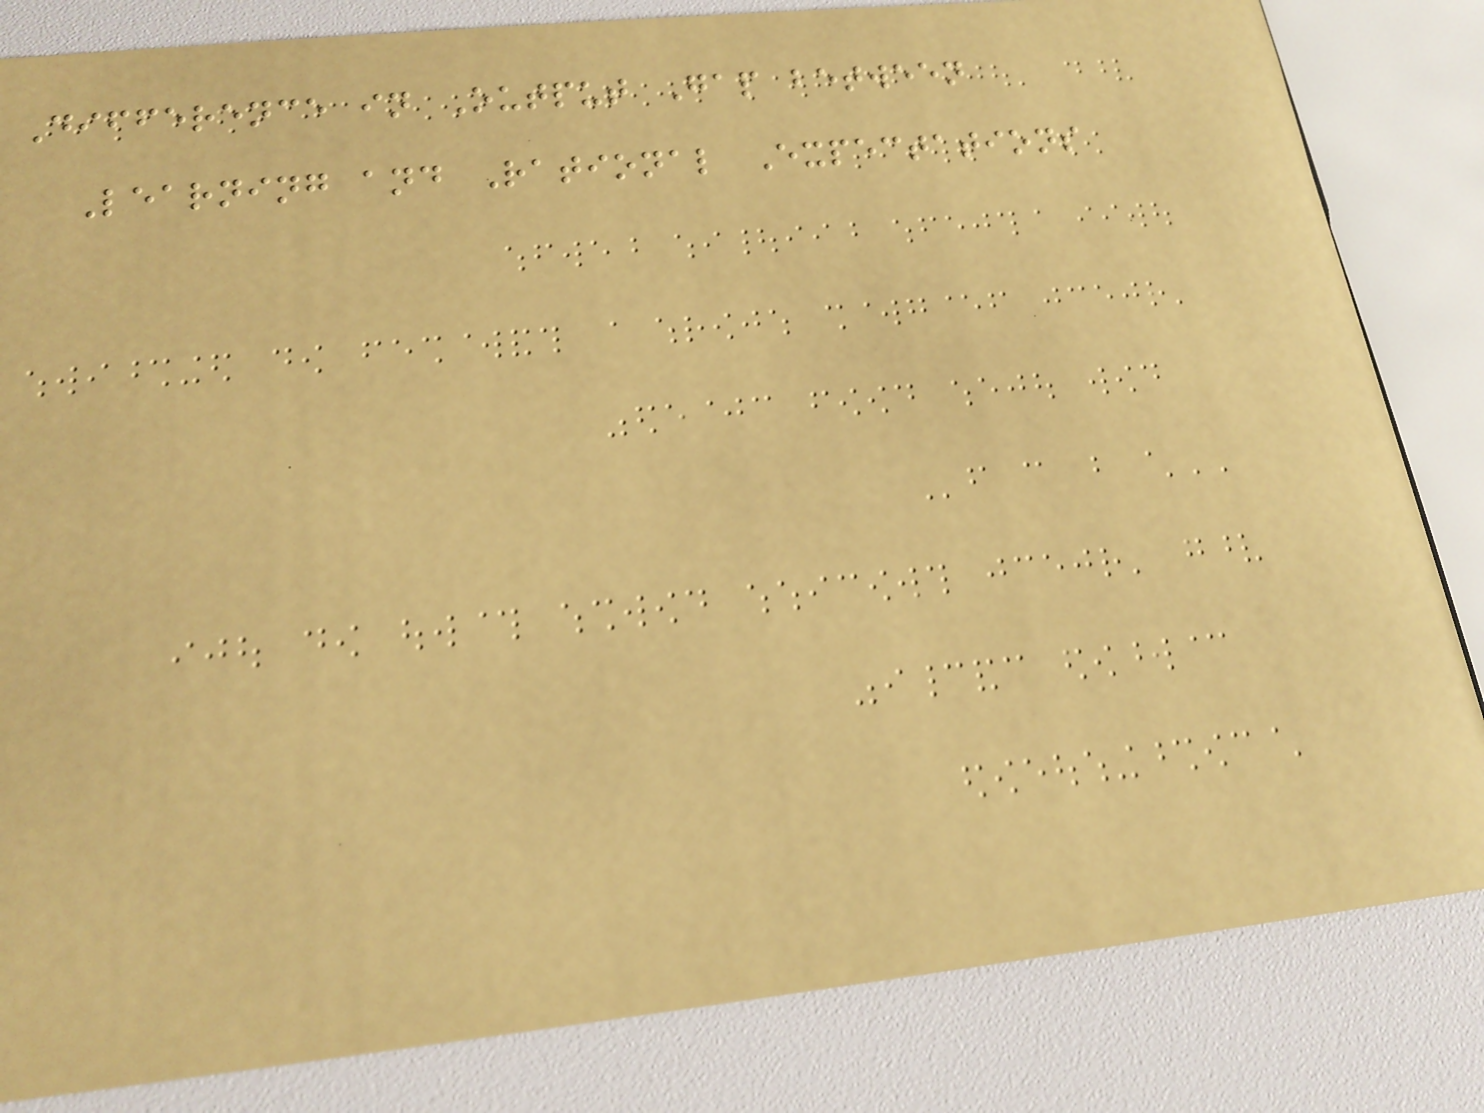Difference in Output Gap between
Learning and Rational Expectations
